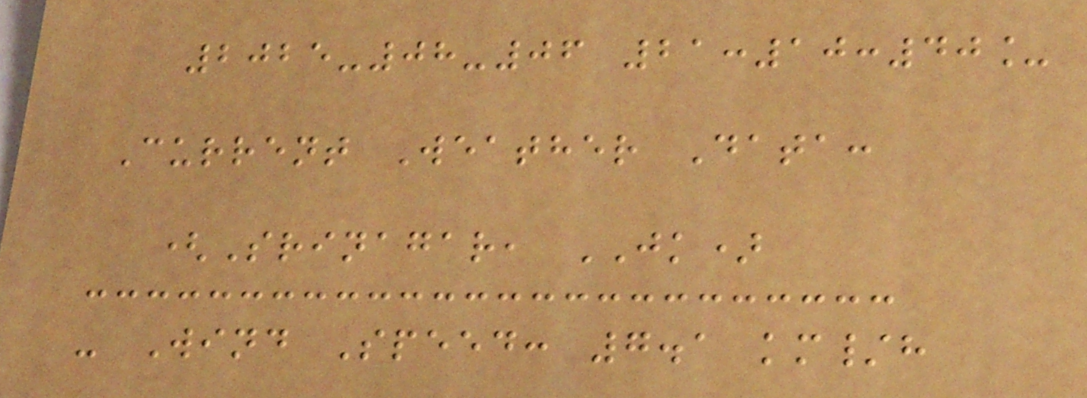2025-08-06 21:10:40_
Current Weather Data:
(Srinagar, JK)
- Wind Speed: 7.1 km/h
